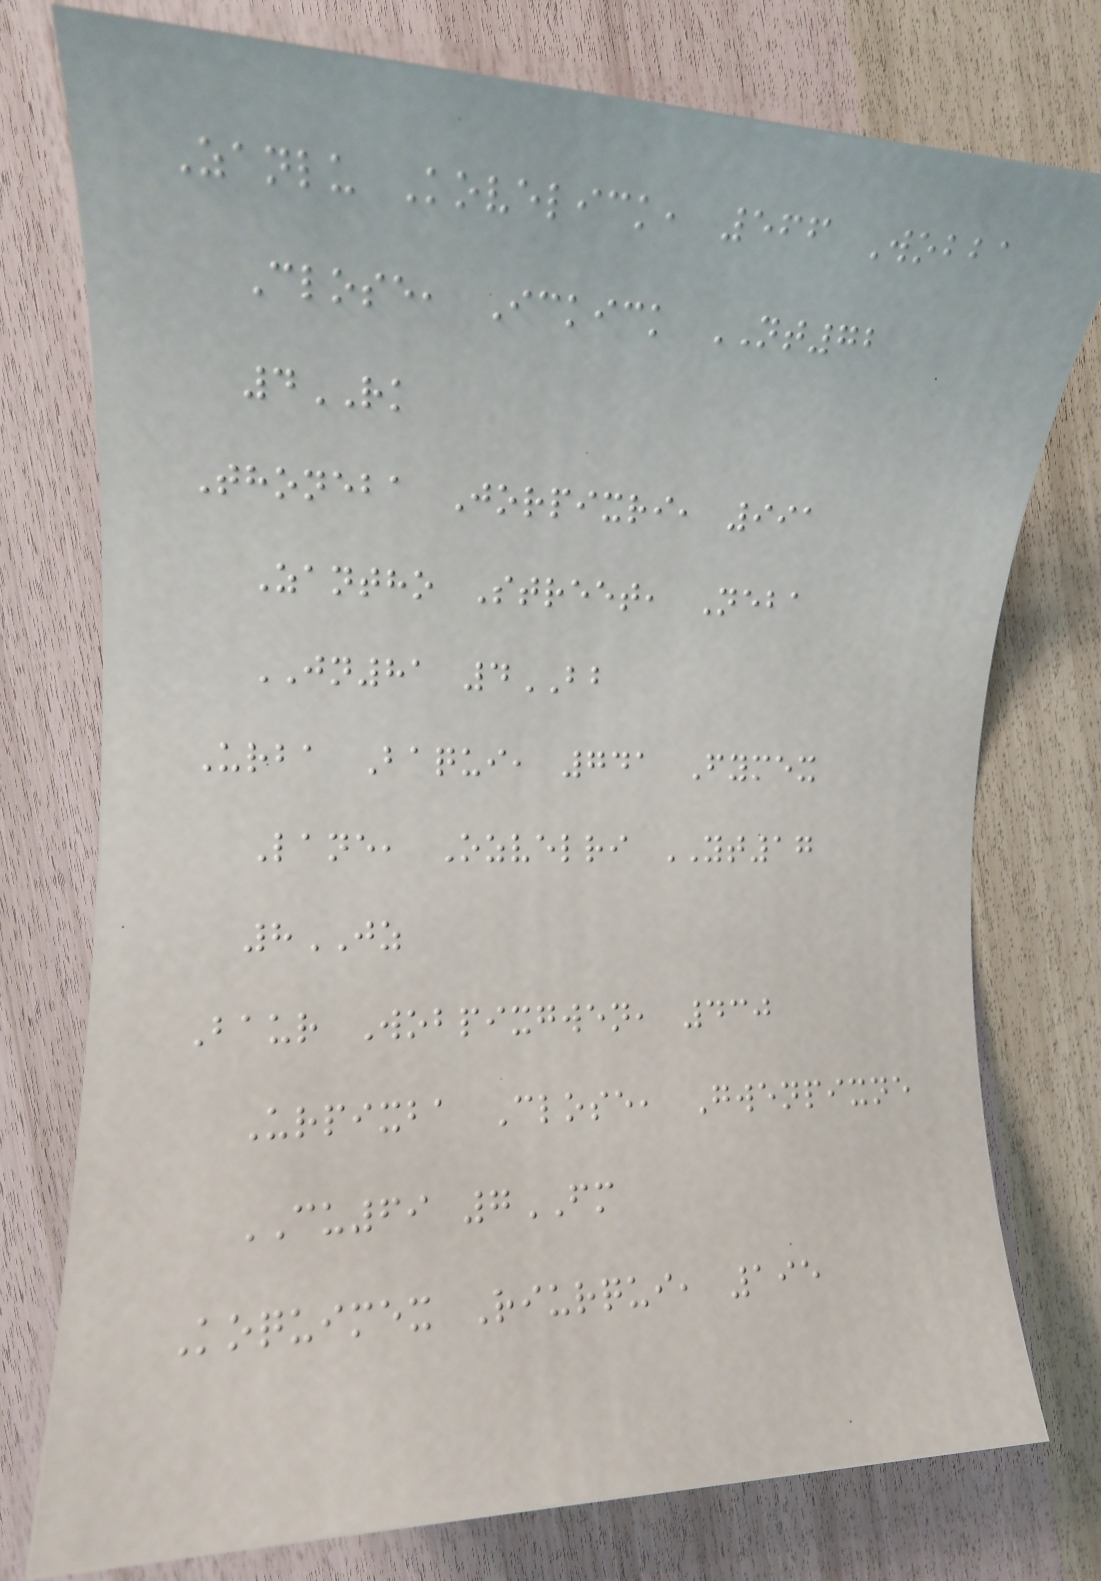Zanlu Kovelick, 566 Wobba
Close, Ickick NT72
4RK
Thoneba Jorpixri, 991
Zantho Street, Neba
JN81 4BB
Urba Baqui, 741 Fymex
Lane, Ozvelri YT17
8JZ
Baur Wobpixgwen, 430
Urpixba Close, Gwenpixne
CU69 7FM
Koquimex Riurqui, 195
